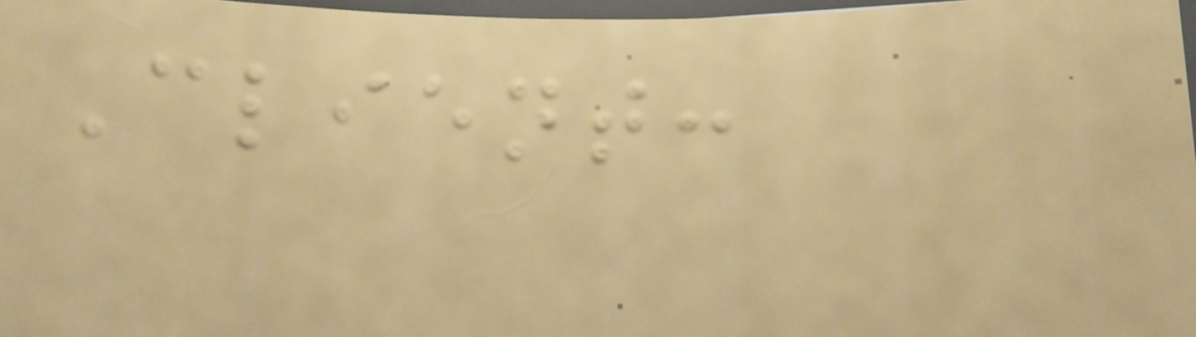Client:
